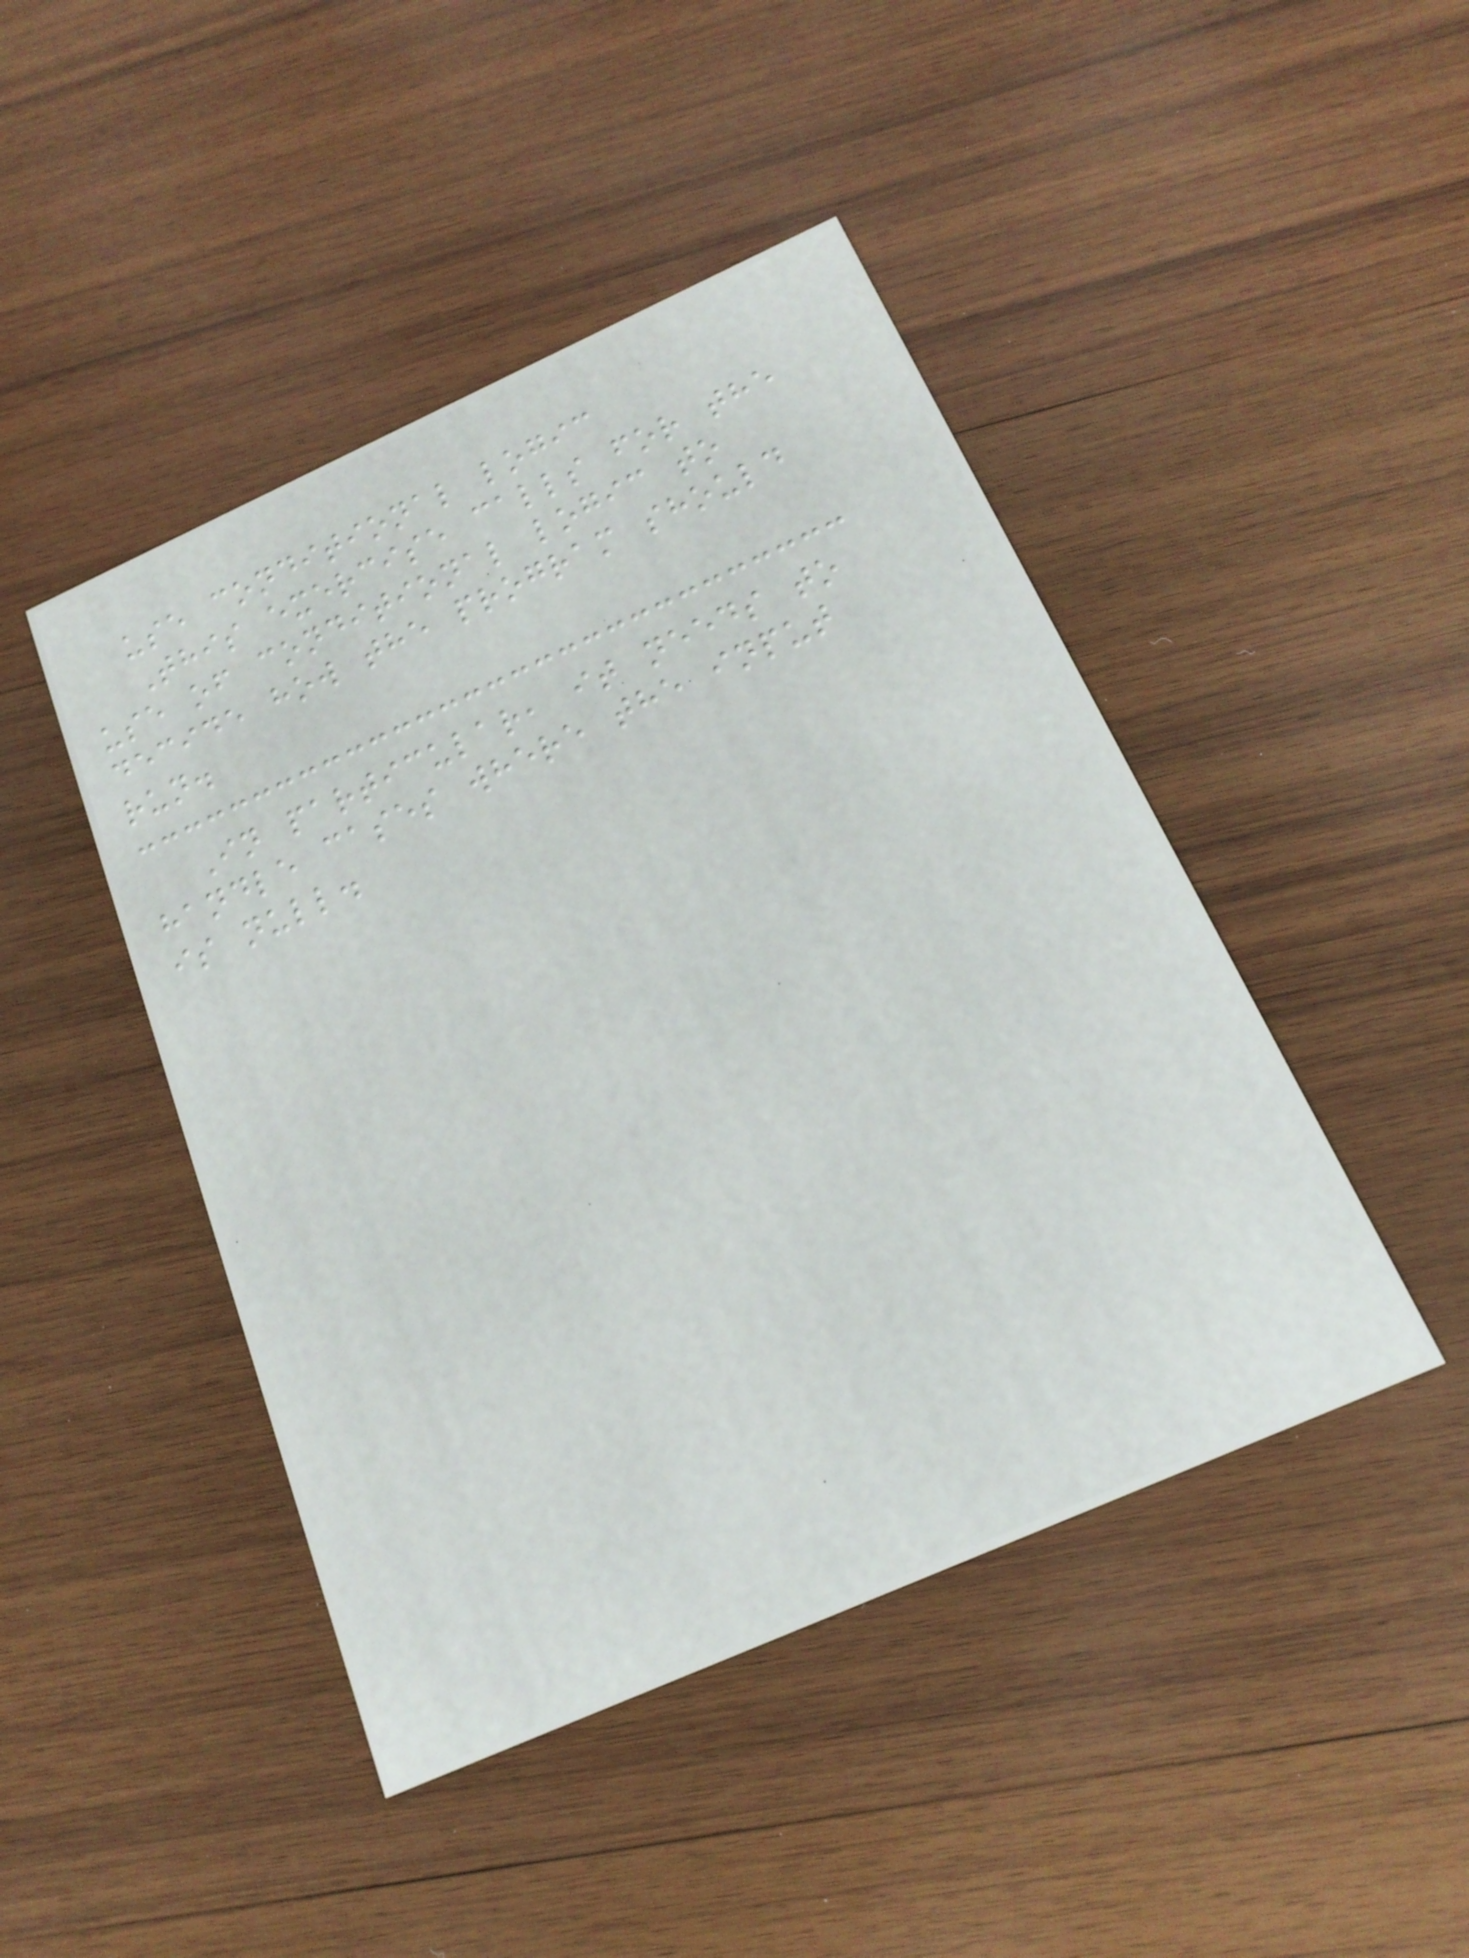use conditional logic
This exercise calls for the
use of conditional logic to
decide how the program should
run.
In particular, it needs to
handle cases where the input
is null.
